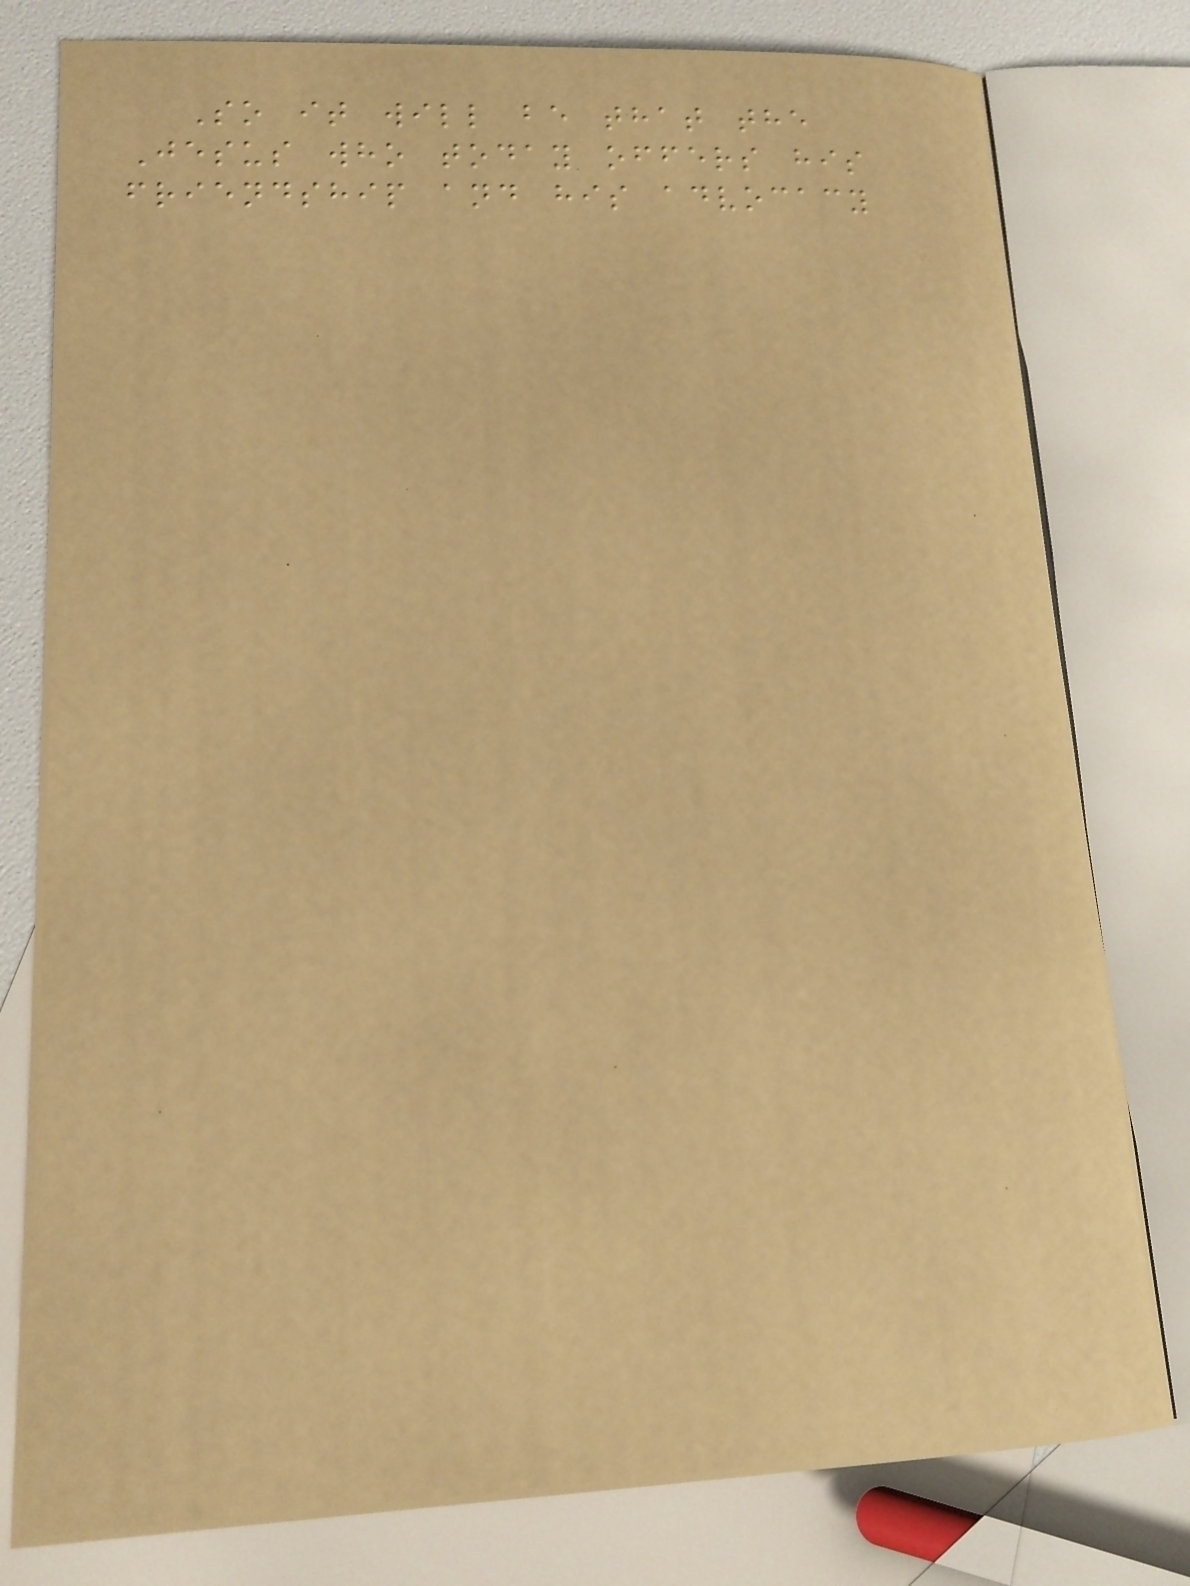So it will be that the
Jesus who today offers his
friendship and his advocacy
